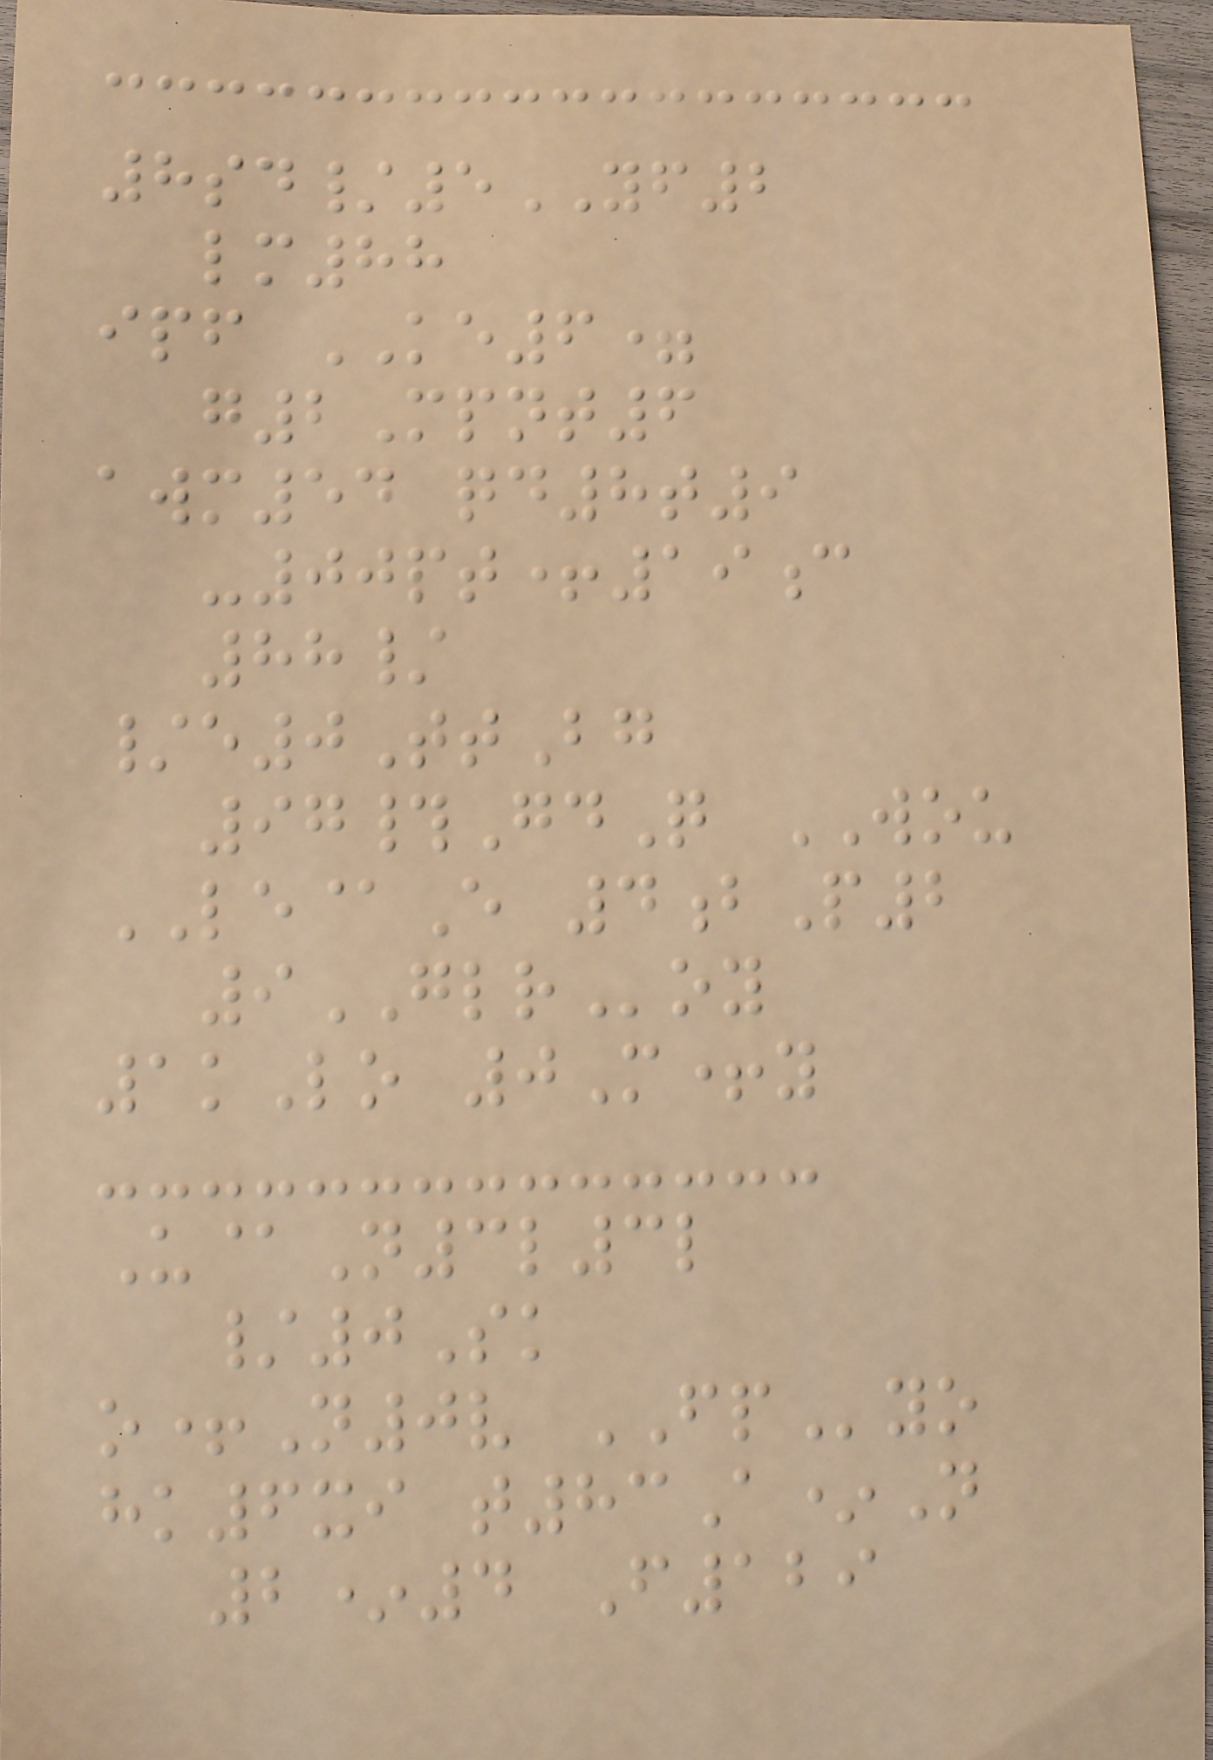8sd/5YF2
lm88
ipf KE6=
g2Mpnt6
awm54 qd8t9
-00pt+19c
88/
/e0TtBg
97#GdQ WOU
LE@E 4bP2
9GLRoy
1kLo 0M+y
U@N3l3l
/0Sk
o+N0v FPyo
hk6xi t83A*N
2*4 F129
